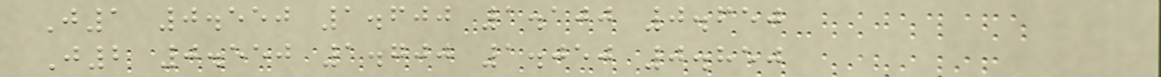J1 0.550 1.600 1.100 0.650
J2 0.550 1.700 1.050 0.850
